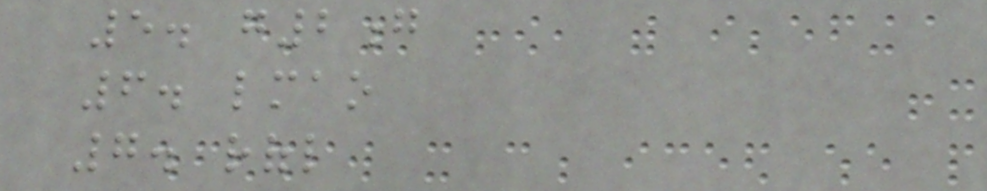5. g2g
6. lmao
7. rofl
